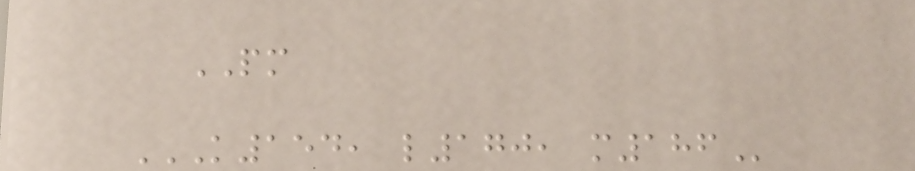PM
K154, L170, M186
